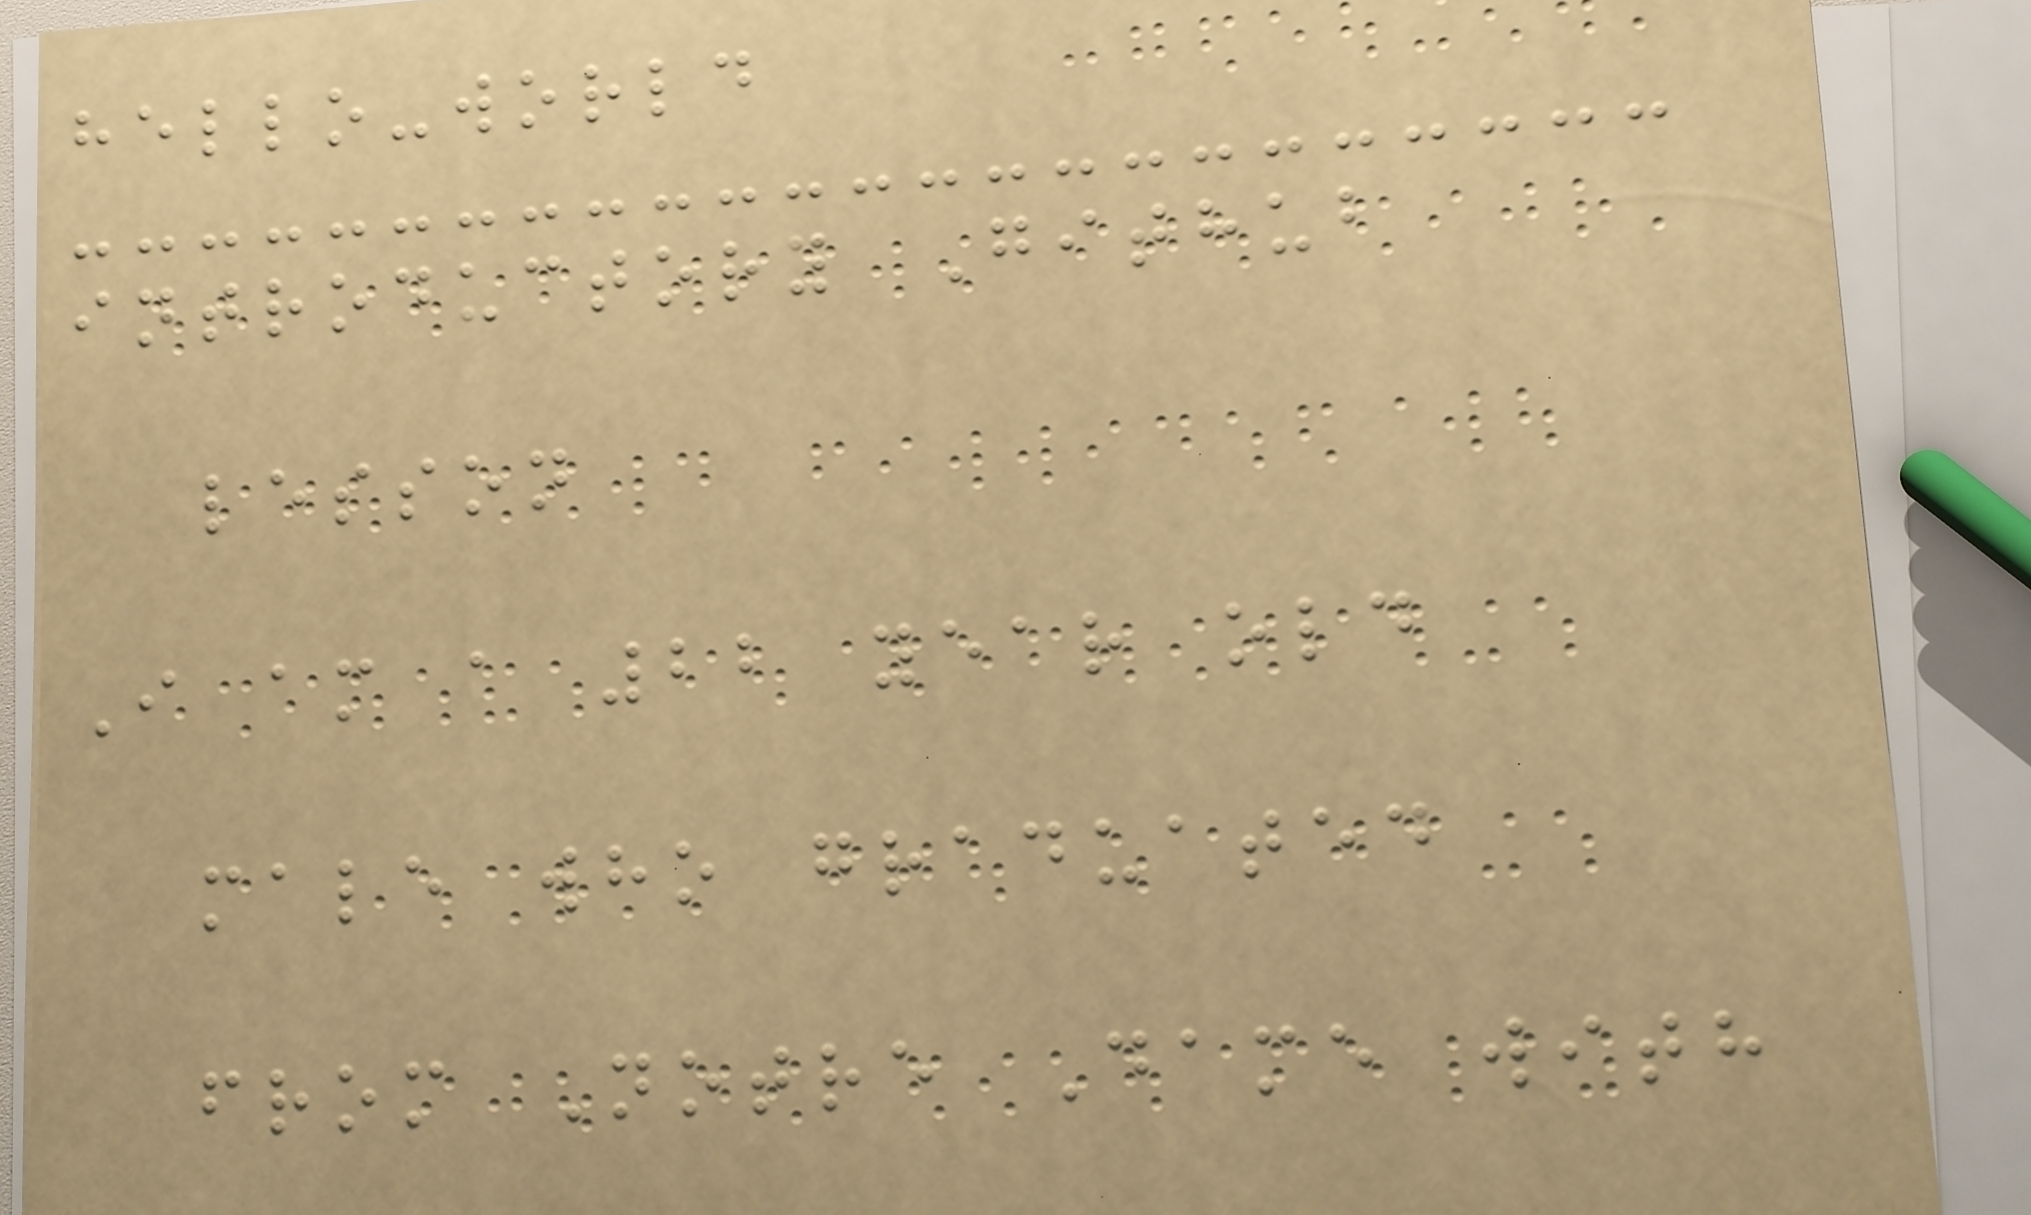hello-world
introductory Github
lesson
I am a 22 year old
male who graduated
from Notre Dame with
